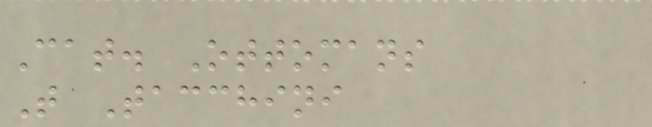Cat. Ottomans
T Tacchini
